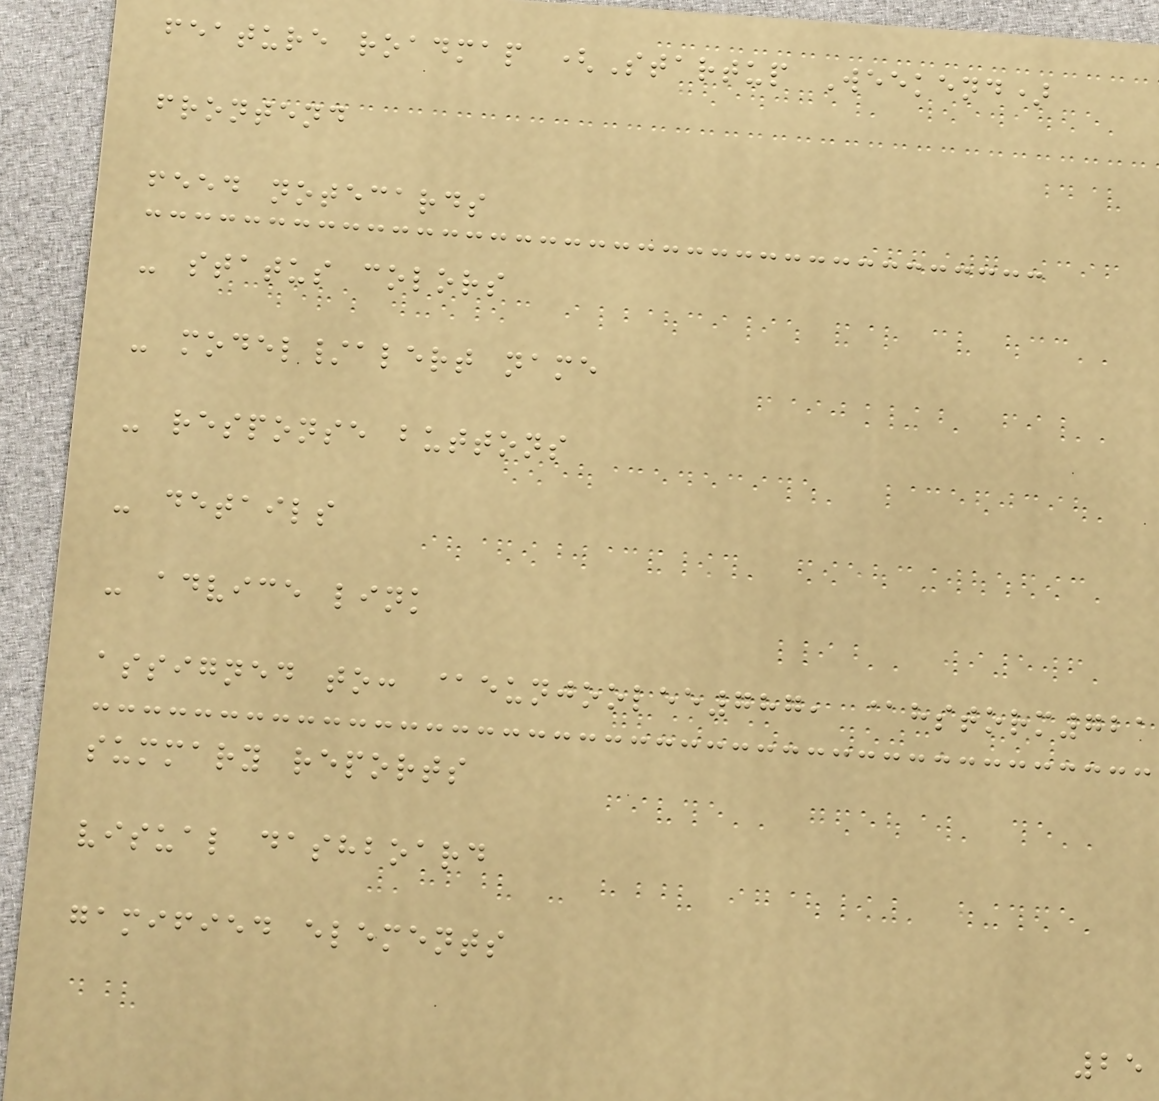feature roadmap (Startup Weekend)
frontend
feed notecards
- status colors
- model/alert name
- response buttons
- details
- advice link
assigned to: @eunjoolee787, @hstorm721
summary reports
visual dashboard
gamified elements
25
